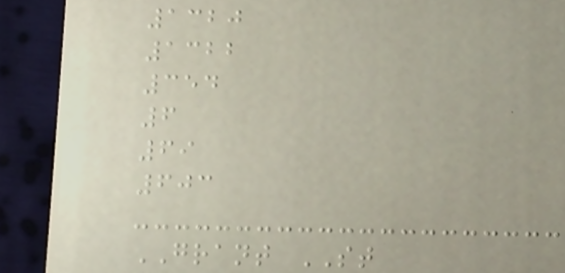1320
1322
354
6
69
603
GRANT ST
